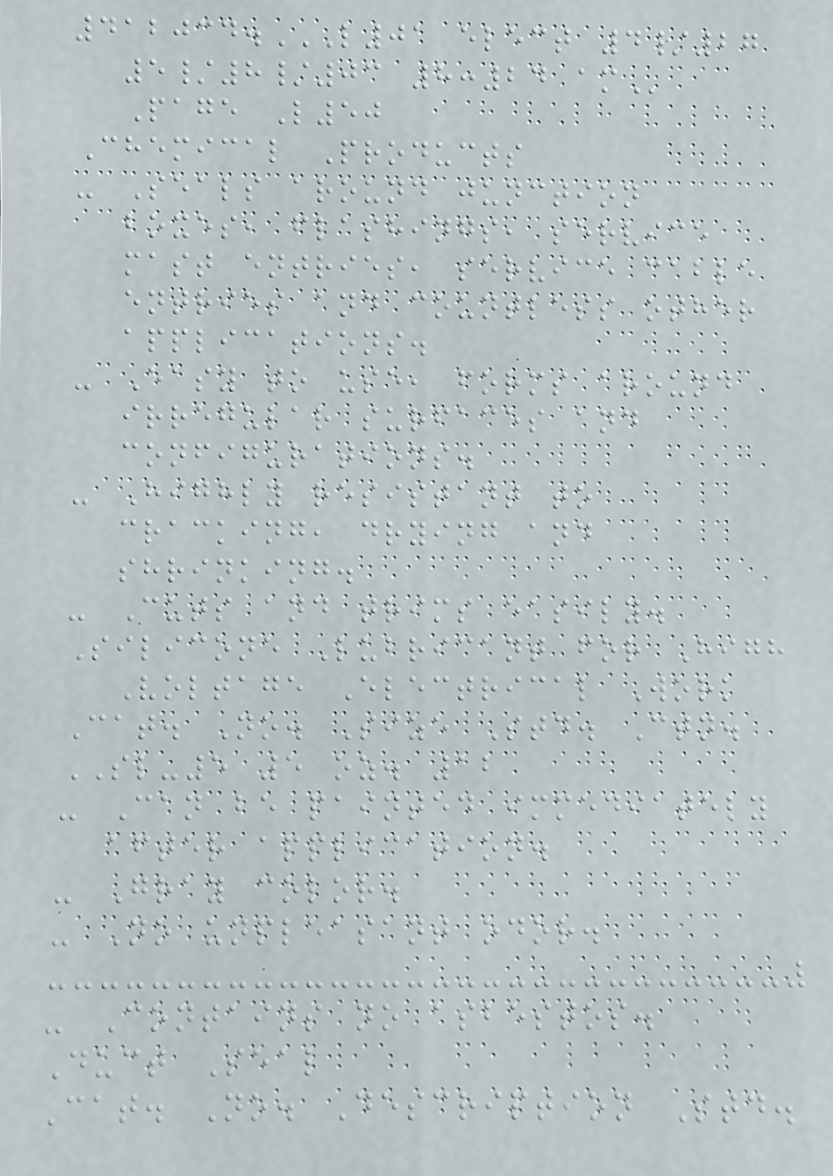412034.L01 ELECT 4/27
5/8/03 8:24 AM
Page L50
Chemical Products
- Seals around junction
boxes, flashings, service
mast entries, service cable
entries and countless other
applications.
- Easy to use, forms around
irregular surfaces and
configurations.
- Highly resistant to
cracking, drying and
shrinking.
- Cuts and trims easily.
Silicone Lubricant for High
Voltage Electrical Work
Cat. No. Size Std. Ctn.
SL-5 5 oz. 12
- Can be painted immediately
after application.
- Gray color.
- No unpleasant odor.
- Contains no asbestos.
Duct Seal
Cat. No. Description Std.
